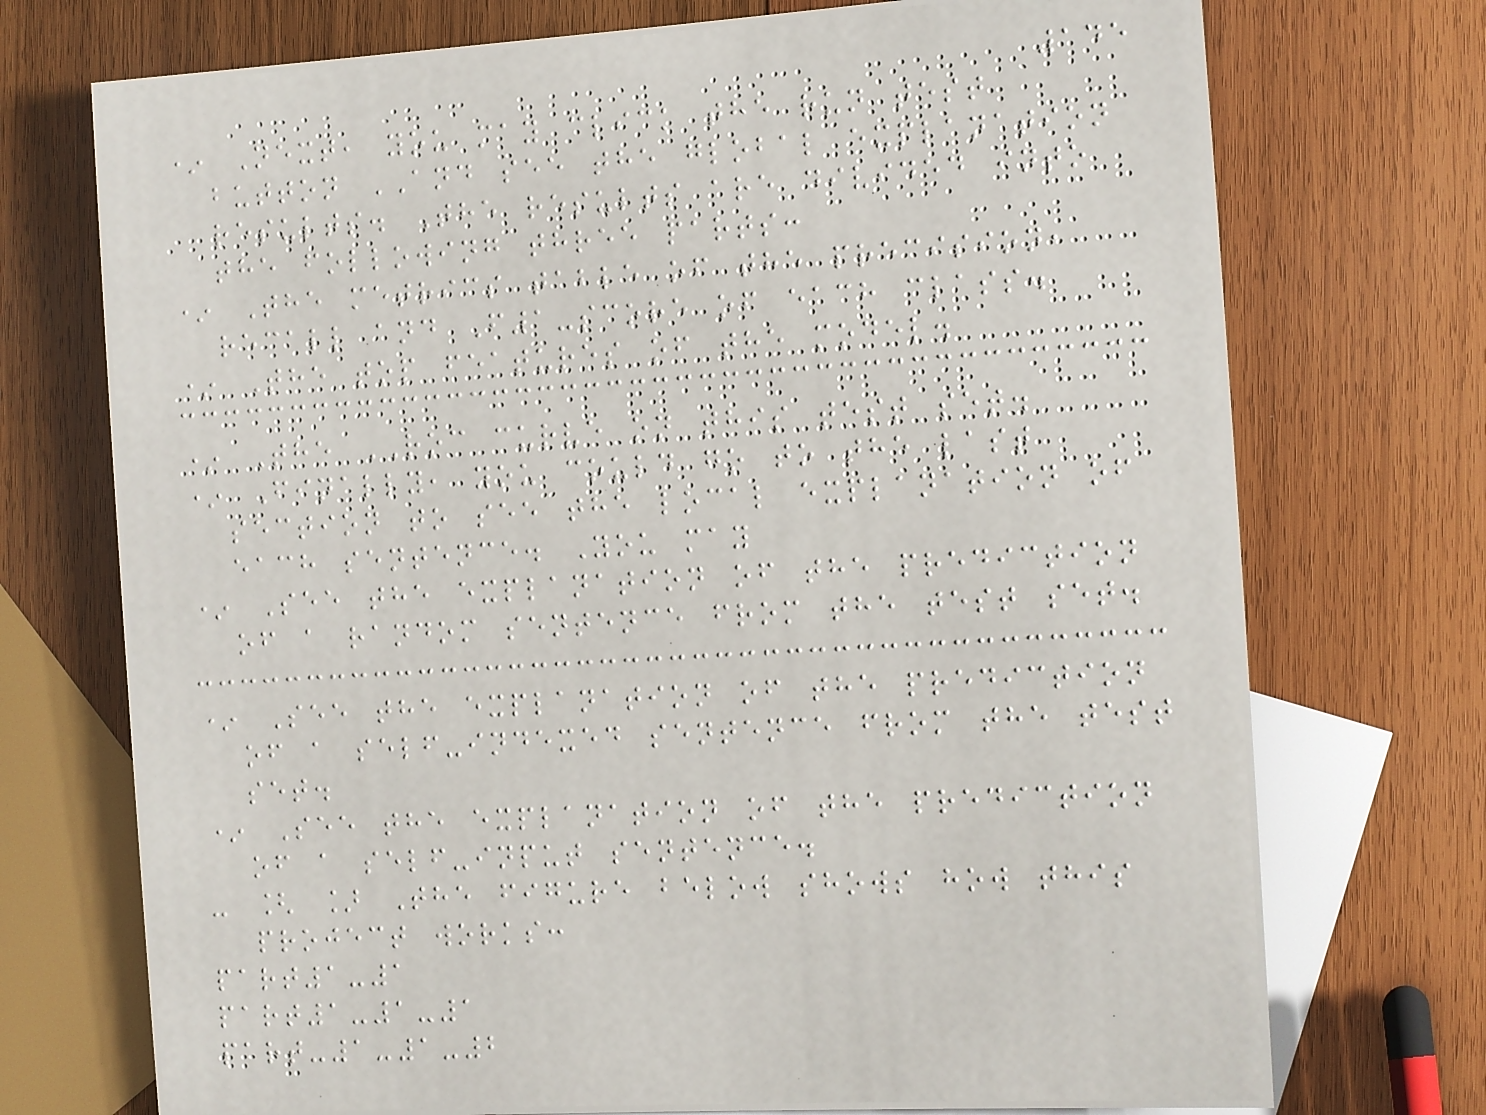145
* Next, you may click the run test
button AND see the global explanation
results. The results are divided into
the following three parts:
* The metrics table of the precision,
recall and F1-score of each class.
* The top features of the model.
* The ROC curve on this test set.
* Finally, you could go to the last
section to see the local explanation of
each sentence. You may
* See the explanation of the prediction
of a random sentence from the test set.
* See the explanation of the prediction
of a self-indexed sentence from the test
set.
* See the explanation of the prediction
of a self-input sentence.
- [ ] The figure below shows how this
project works:
part1-1
part1-1-1
part-1-1-2
